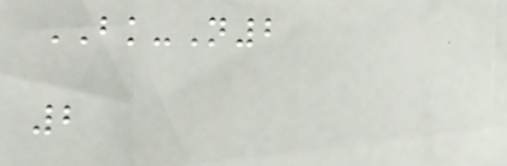BK-N2
2
